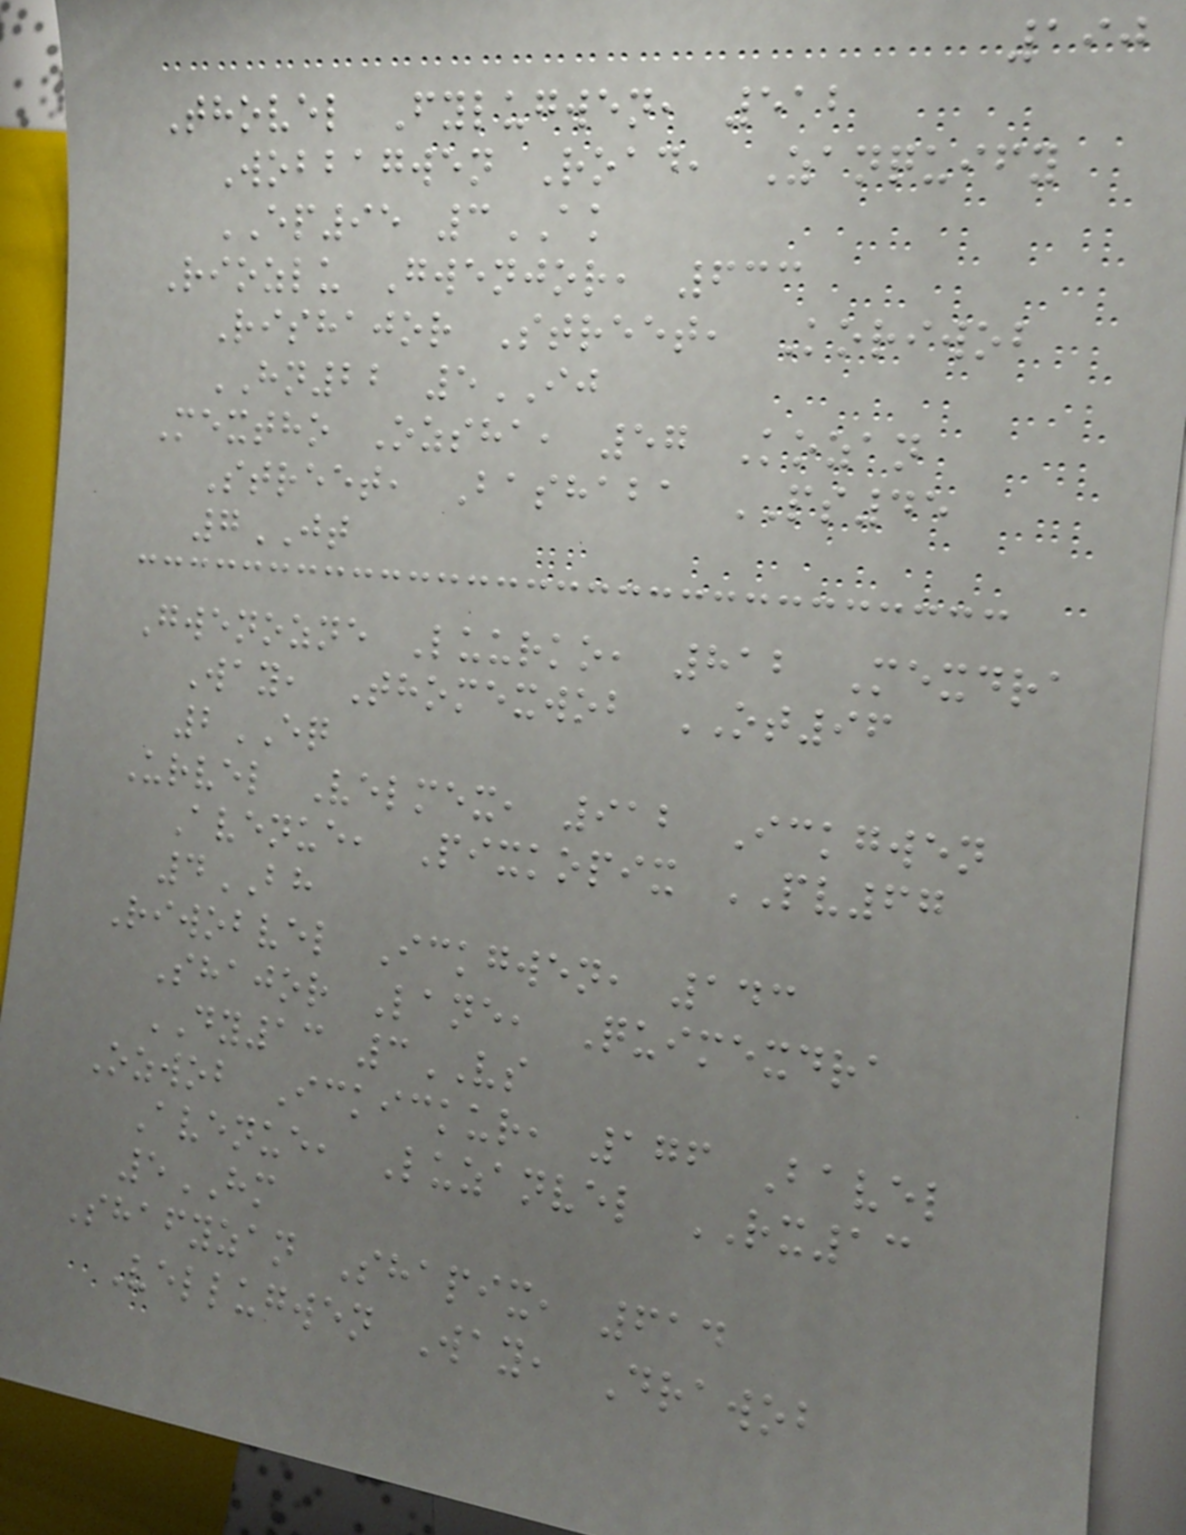190
Thovel Fylugwen, 512
Wobbagwen Road, Zanquify
EP95 3AK
Riozlu Gwenjor, 633
Rishajor Street, Koriwob
HN22 5IJ
Mextho Ozsha, 57 Kozan
Street, Bashaba PS45
7JT
Gwenozne Luurko, 812 Mexdra
Way, Thomexwob OT96
2EQ
Urvel Velmex, 912 Ickgwen
Avenue, Pixkopix PV67
4BH
Riwobvel Ickgwen, 143
Shajor Lane, Quimexdra
DY13 3VS
Ozwob Ickickur, 176 Bavel
Avenue, Luzanvel RX13
5HM
Shafyzan Shapix, 614
Vellugwen Way, Drawob
